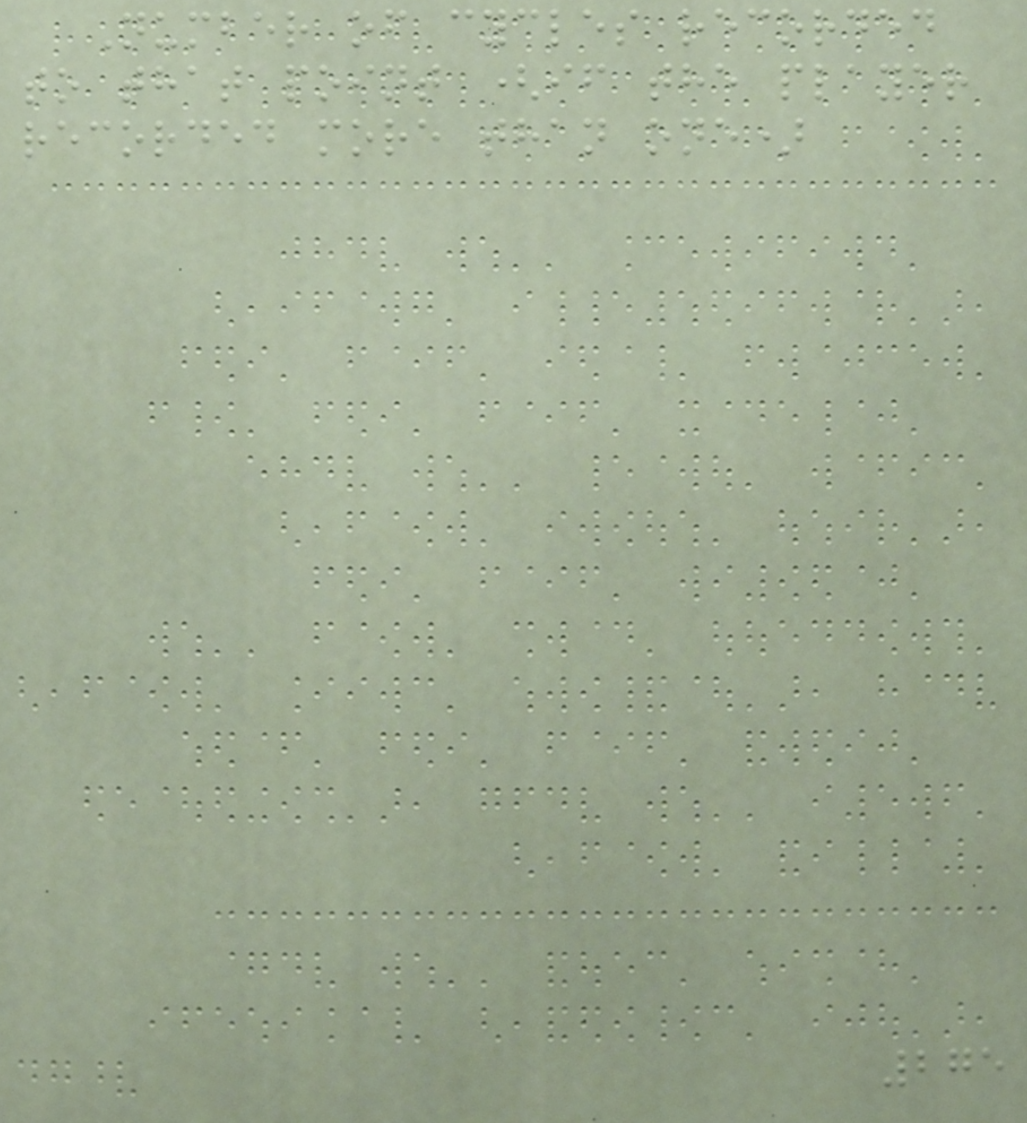Number of cycles recorded
to that point (if the player
recorded more than one)
275
